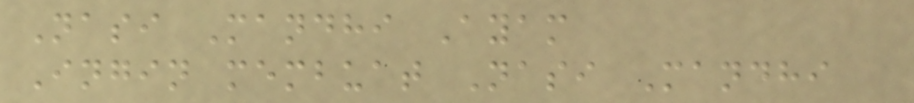Nasi Mandhi Ayam
Ingin membuat Nasi Mandhi
